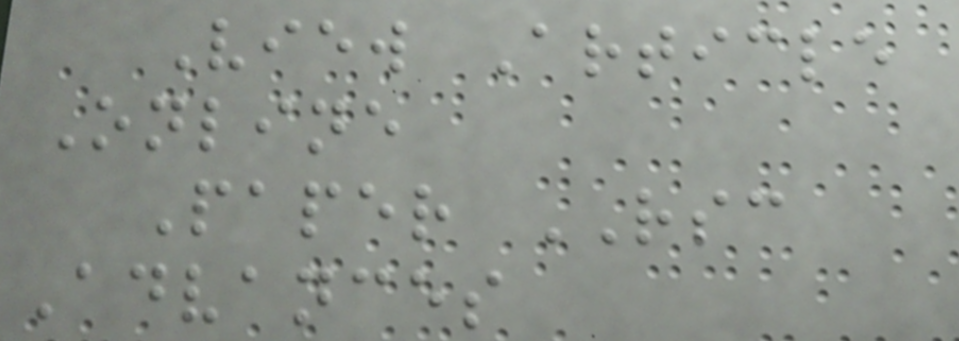View Article
Online
Paper RSC
Advances
